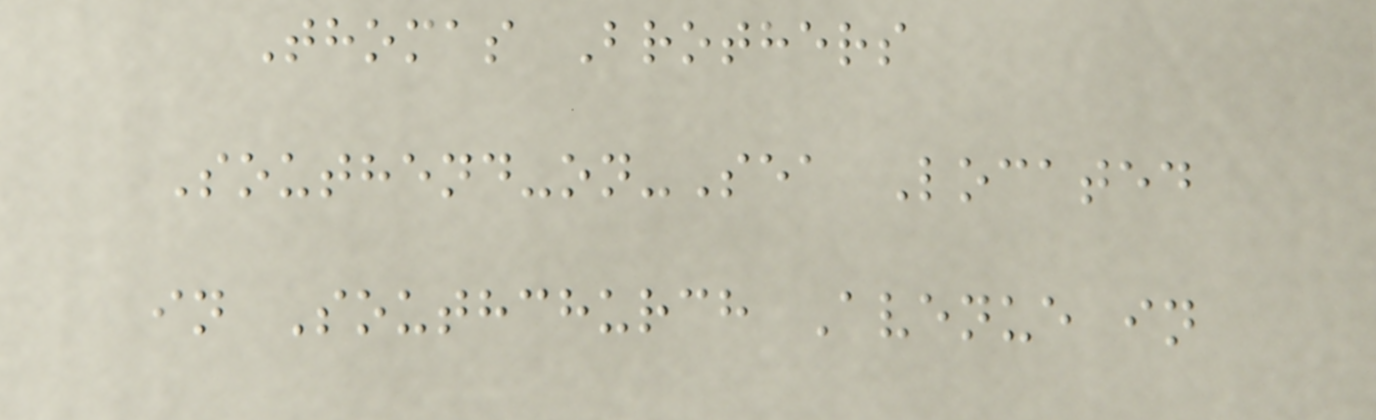Thomas Brothers
Southend-on-Sea Located
in Southchurch Avenue in
